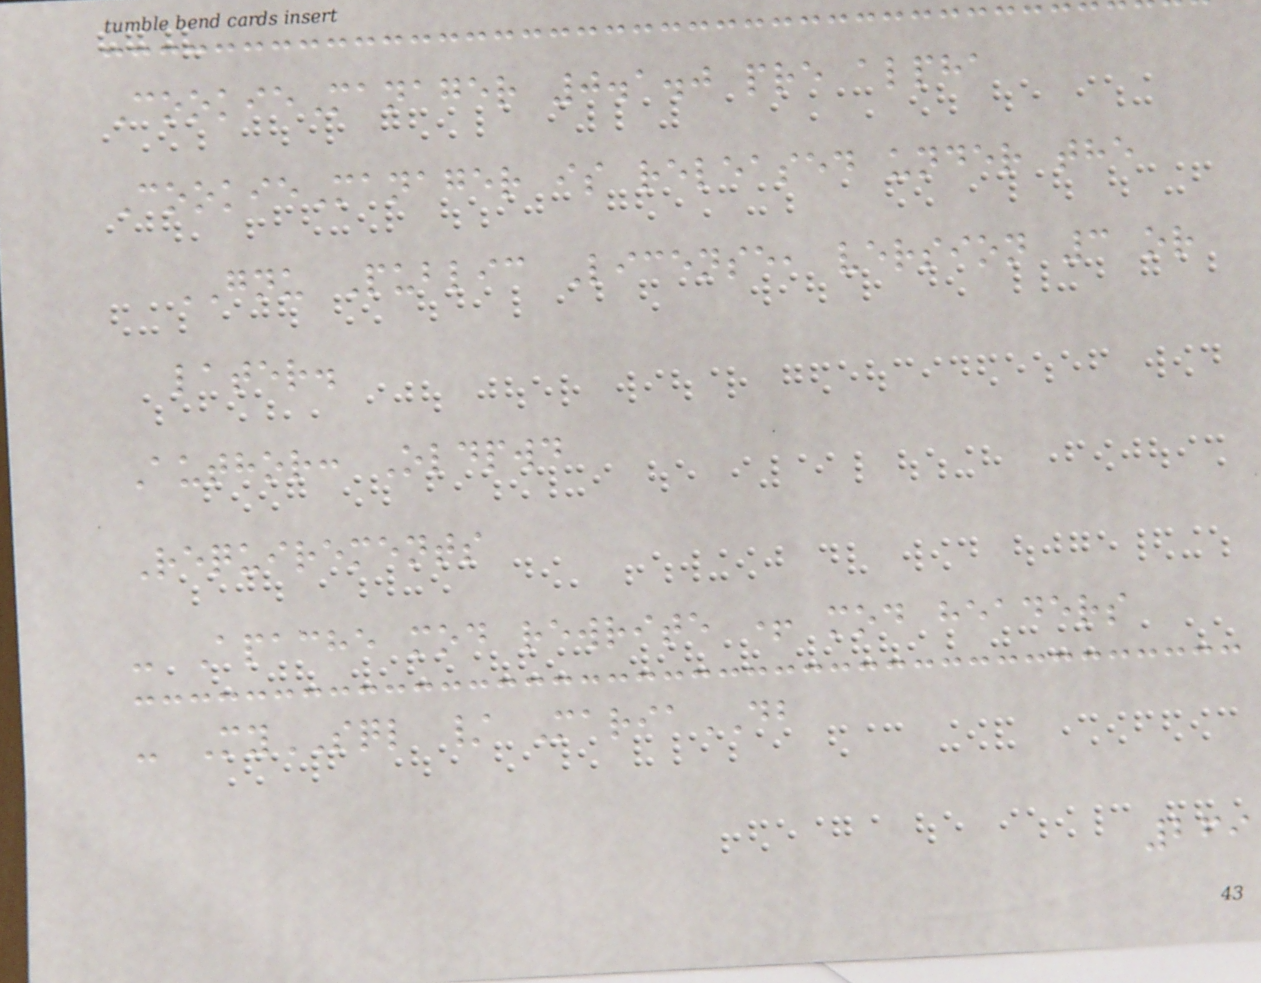CookieManager 0.1.0 pre alpha
CookieManager is released under the
GNU Public License, version 3 or
later.
Author: Oldpwd
Requirements
- Apache mod rewrite + mod headers
- MySQL / MariaDB
269
